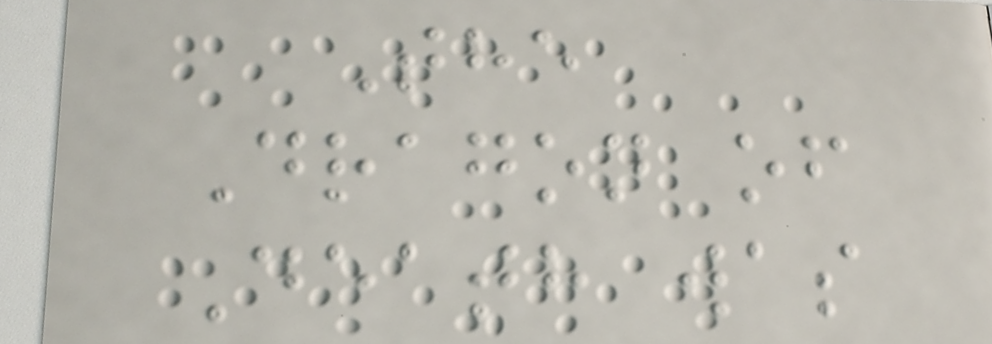The
Dragon of
Death was
